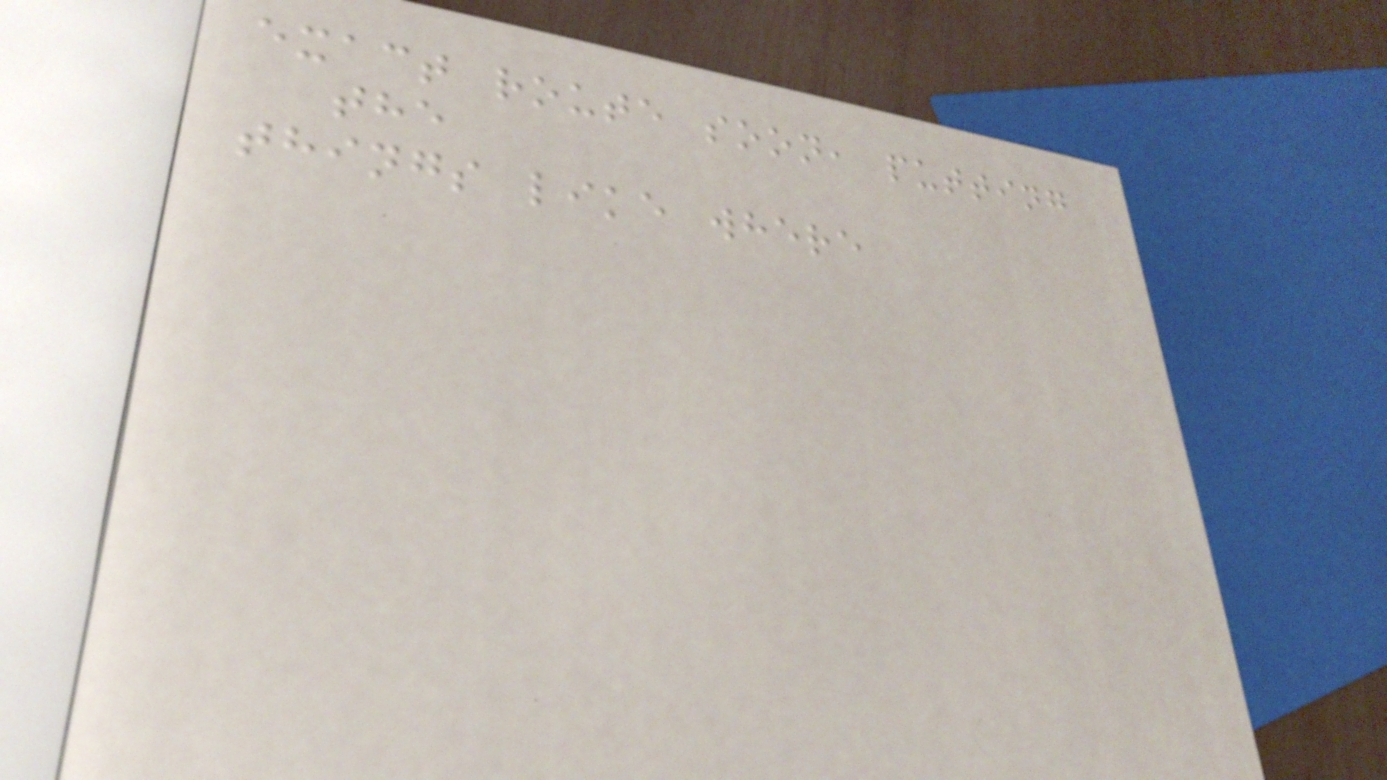exact route soon, putting
the
things like where
